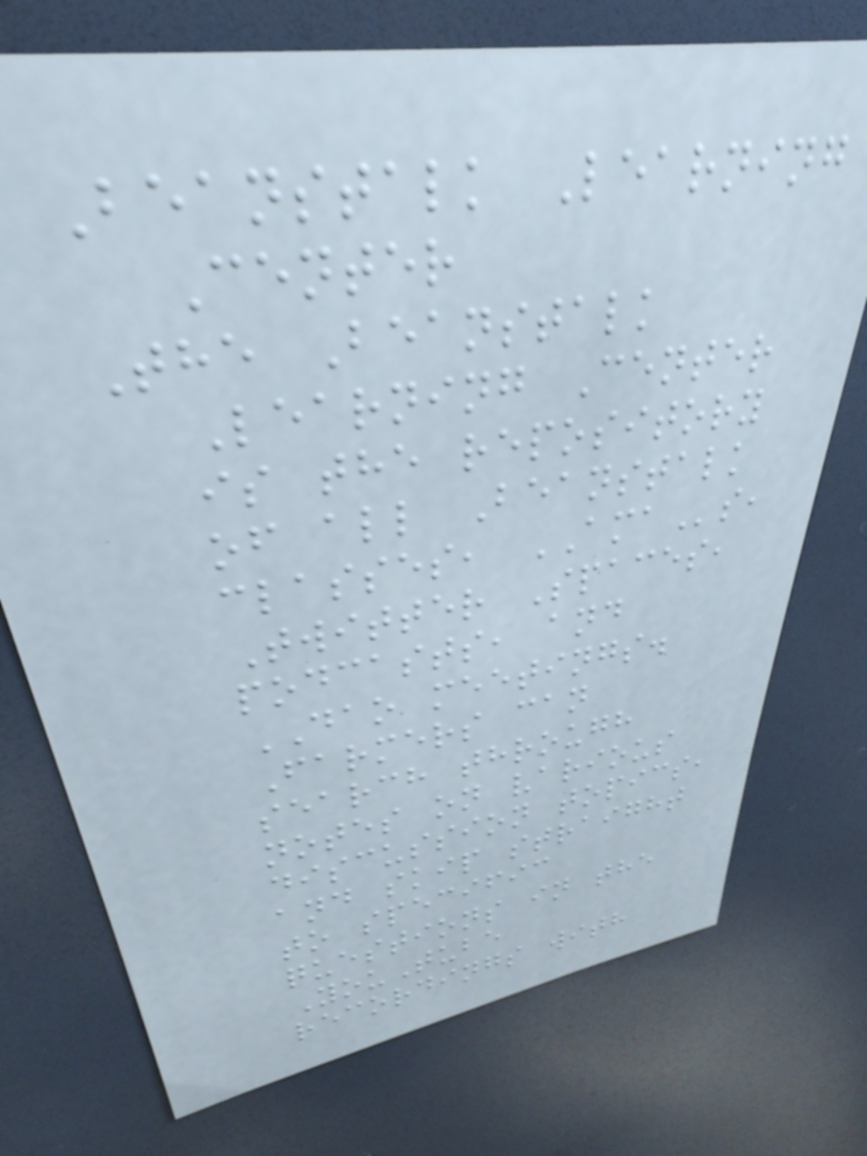Beanstalk Learning
Center
The Beanstalk
Learning Center
is the repository
of all Beanstalk
classes, AMAs,
Twitter Spaces,
podcasts, and
DAO meetings.
Farmers can
search through
notes on various
discussion topics,
and skip straight
to specific
questions in the
YouTube
recordings with
